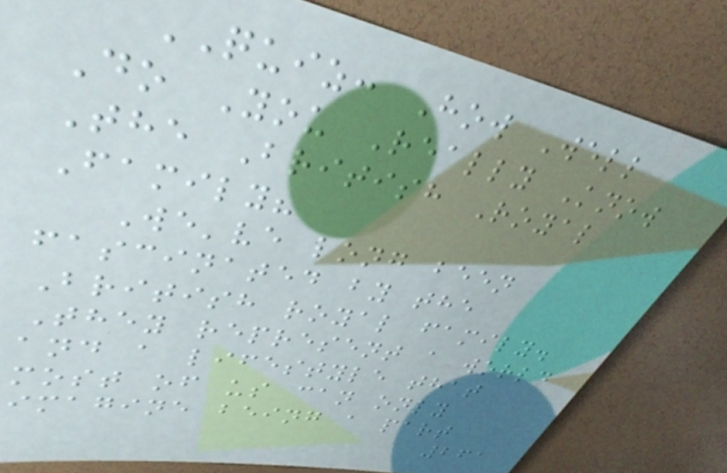QUIZ: How Well
Do You Really Know
The British Royal
Family?
We've long been
fascinated by the
British royal family.
They represent a world
and a lifestyle that
most of us can only
imagine being a part
261
